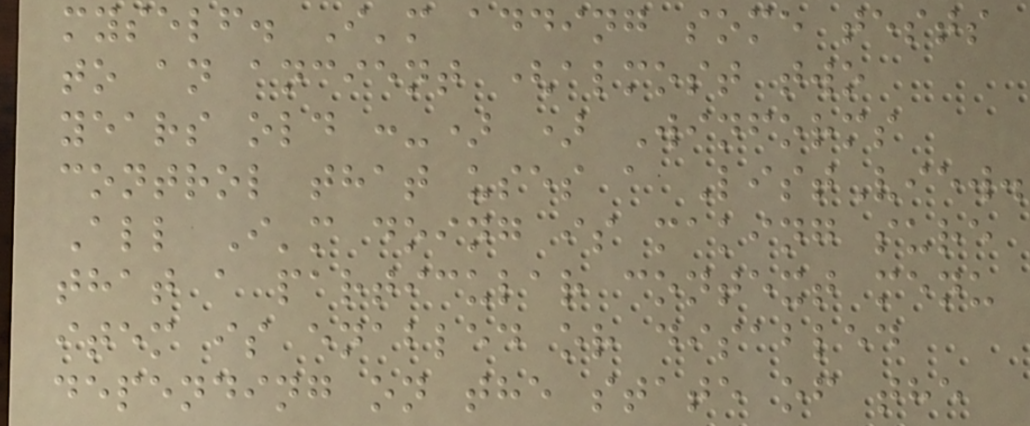myself. I'm adding some tests
to an ancient (almost two
years old :-) ) Winforms
control that uses a ListView.
All I'm doing is making sure
that a particular context menu
item is enabled or disabled
depending on the state of the
